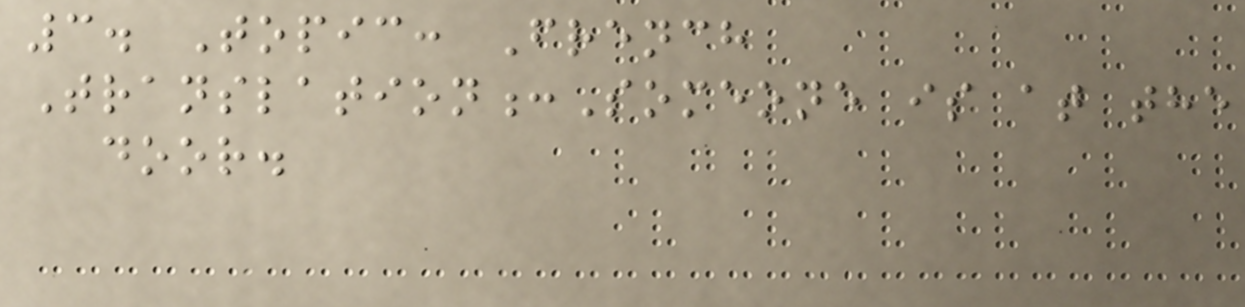3. Topic: French
Translation:Someone is at the
door.
